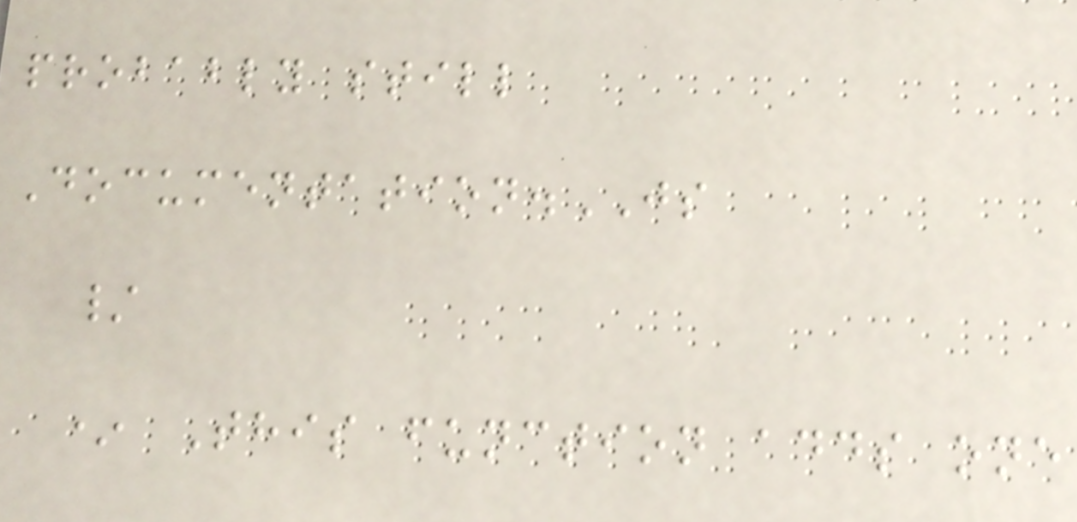probably still
Documentation.JS
/
* This function adds one
